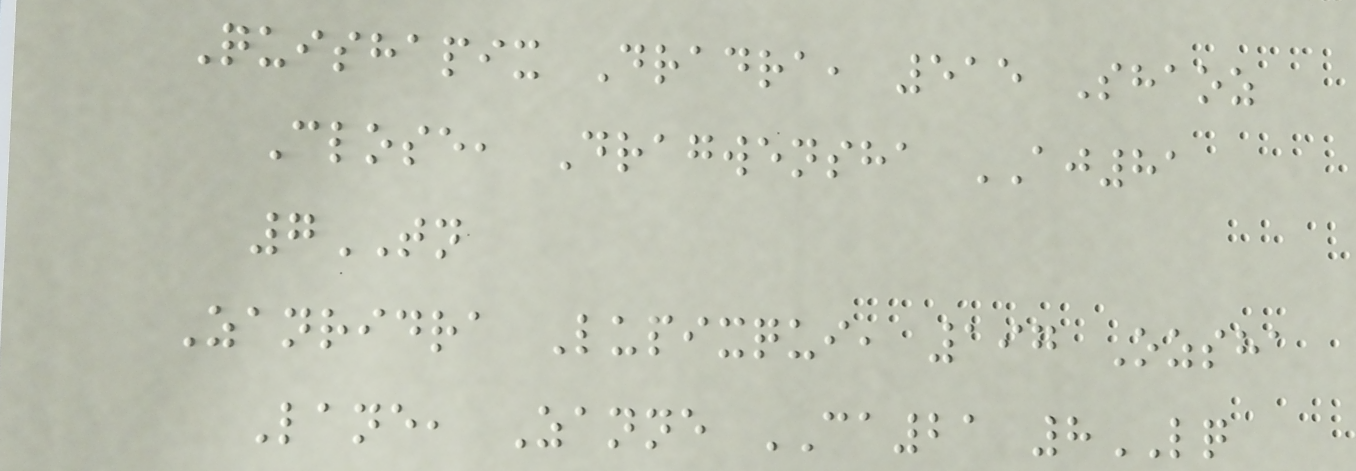Quishapix Dradra, 515 Shaoz
Close, Dragwensha AJ81
7TN
Zanridra Lupixqui, 197 Ozsha
Lane, Zanne CA21 8LQ
